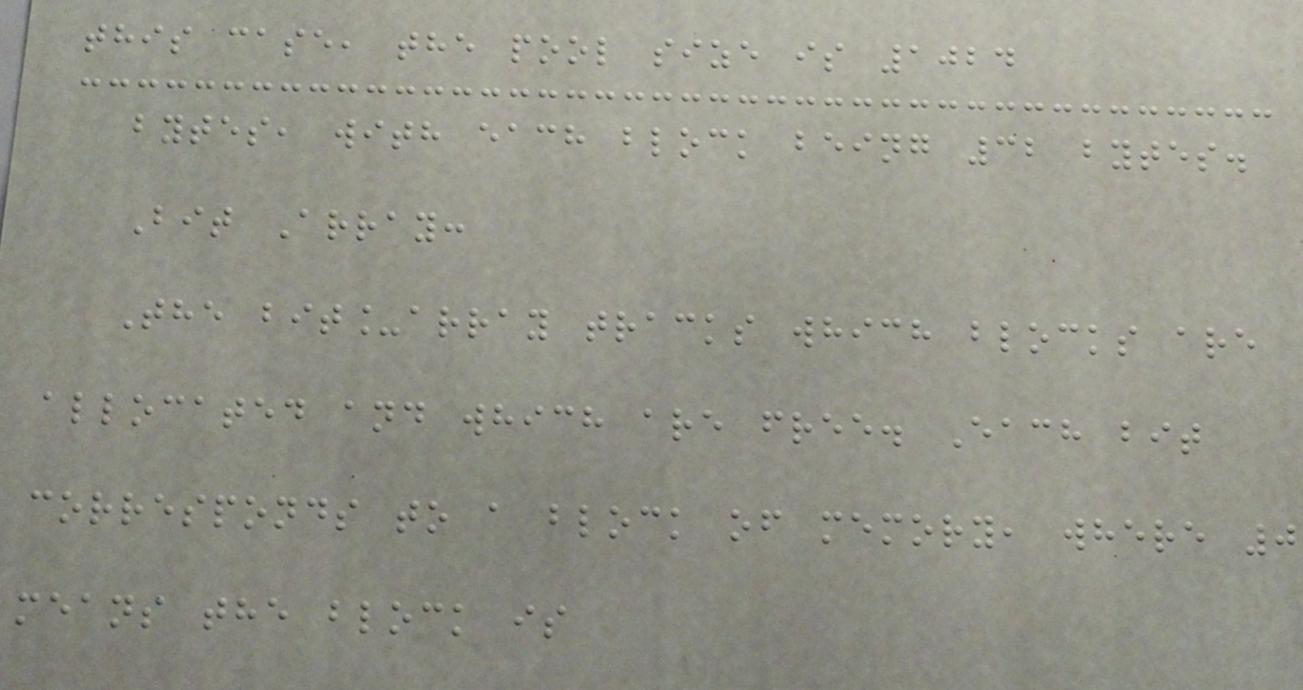this case, the pool size is 1024
bytes, with each block being 32 bytes.
Bit Array:
The bit_array tracks which blocks are
allocated and which are free. Each bit
corresponds to a block of memory, where 0
means the block is
